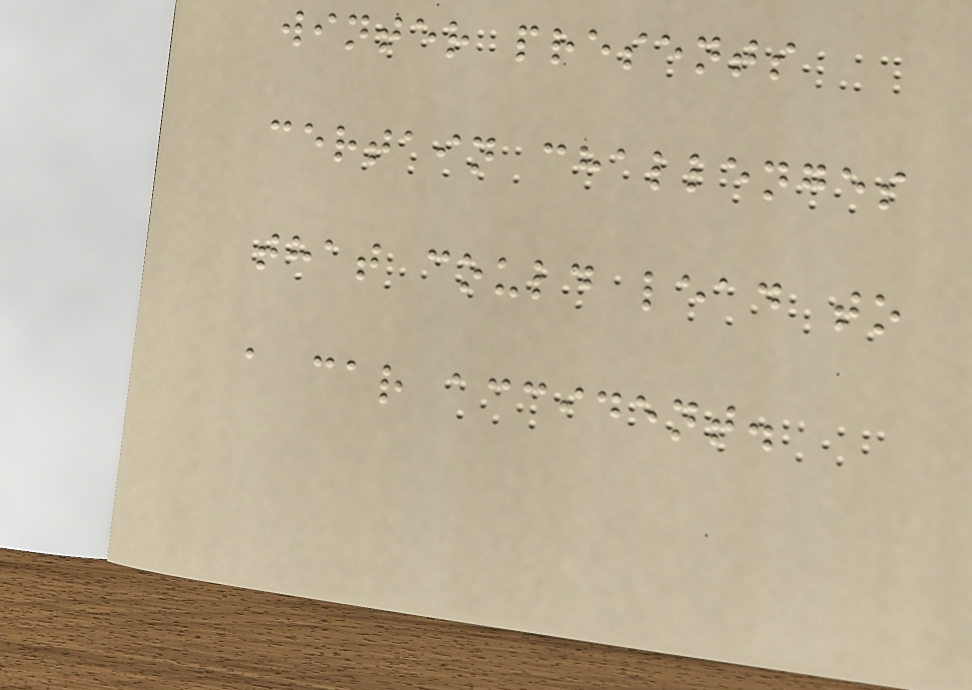winter presents
certain challenges
that could lead to
a car accident.
